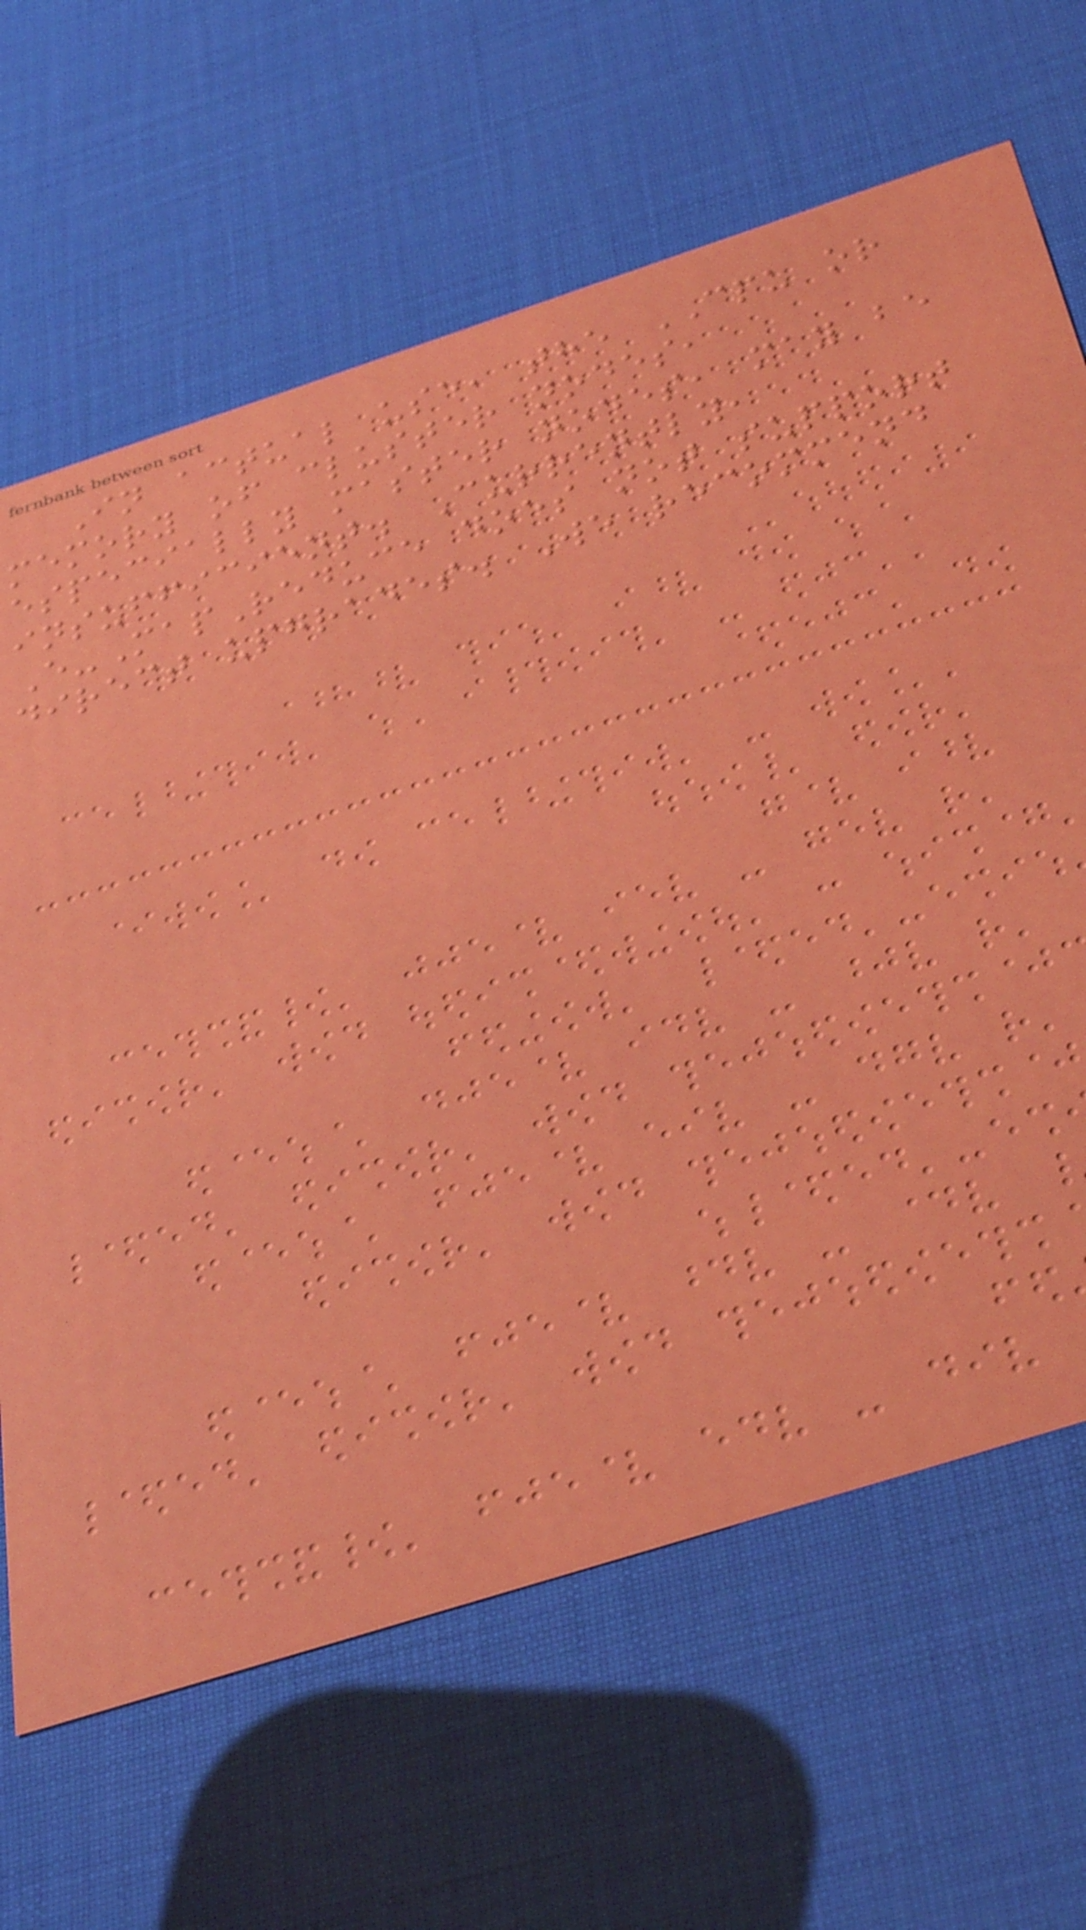In actual use, the CPU or
memory of cluster nodes,
especially master nodes, may be
insufficient. Currently,
E-MapReduce does not support
direct upgrades. We recommend
